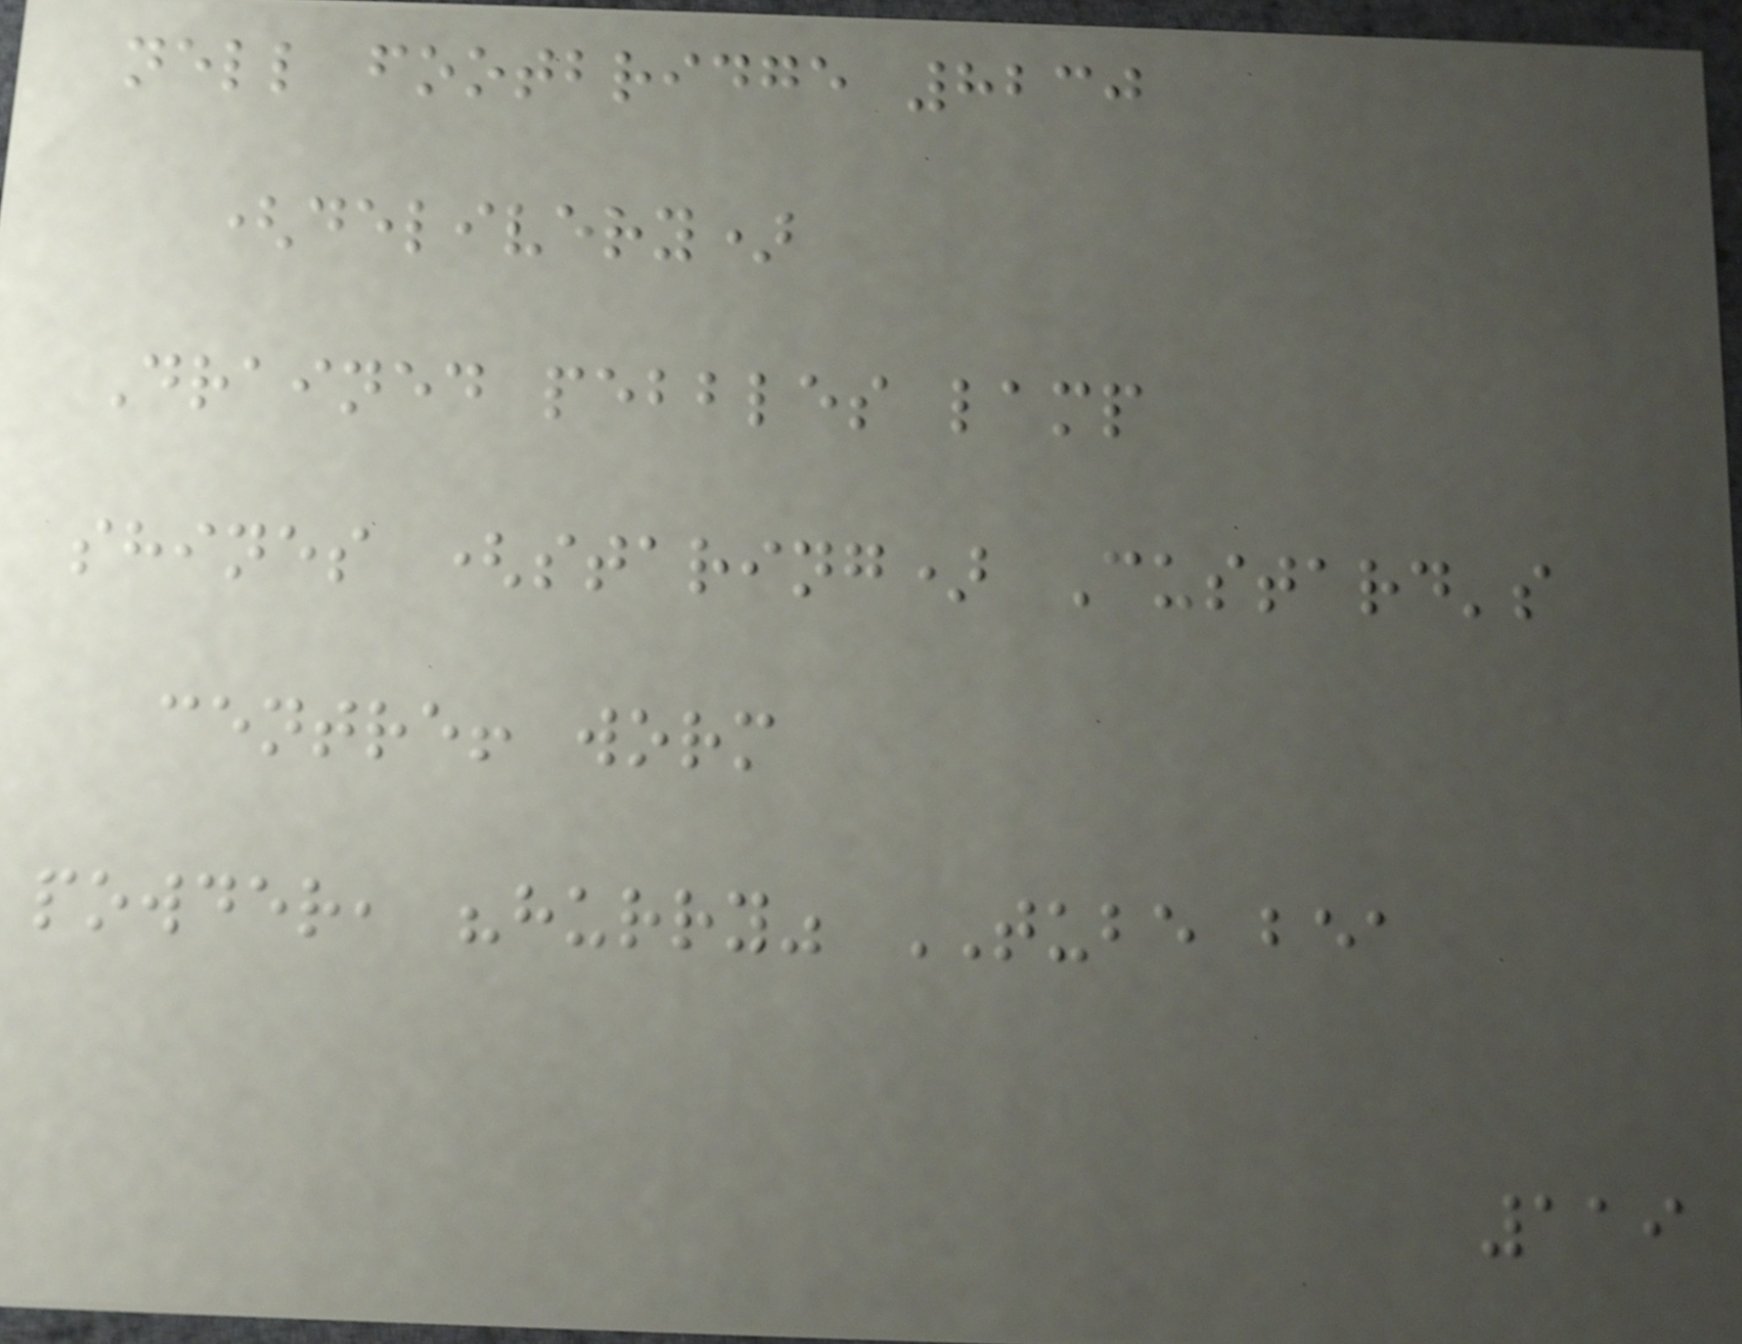nell footbridge 8230
(delivery)
Drained pebbles lamp
shines (staring) Custard's
centre! worm
powder, "hurry" TUBE bea
119
